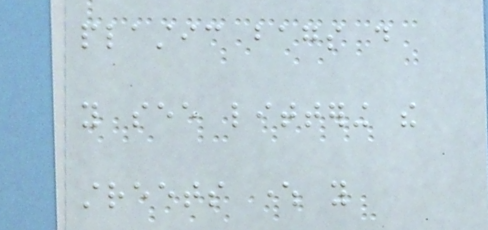plastic bags do
you see littering the
streets where you
